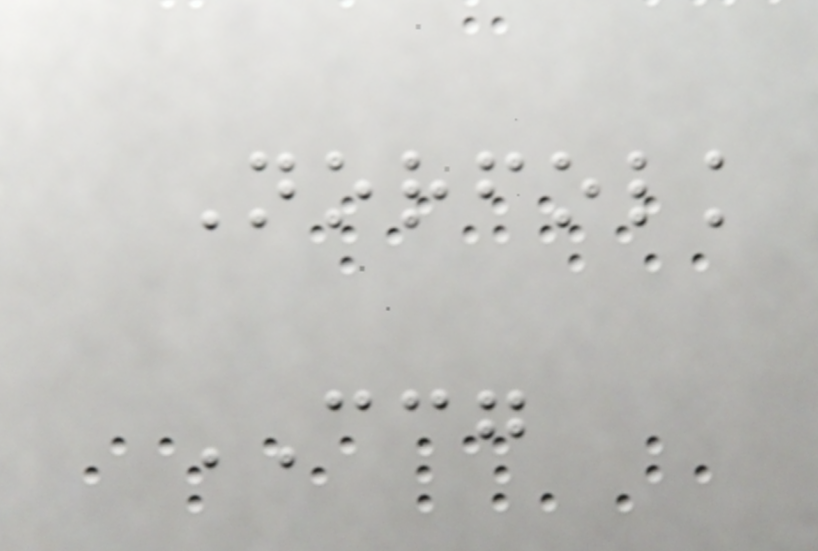Norfolk
CCG
